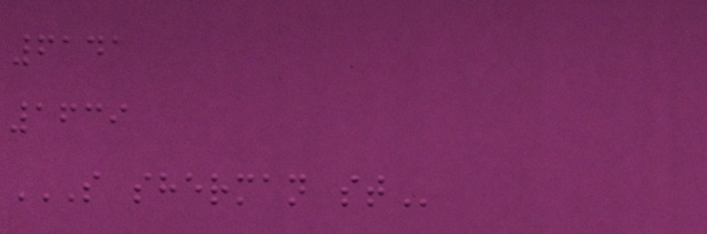6141
1639
S SHERMAN ST
